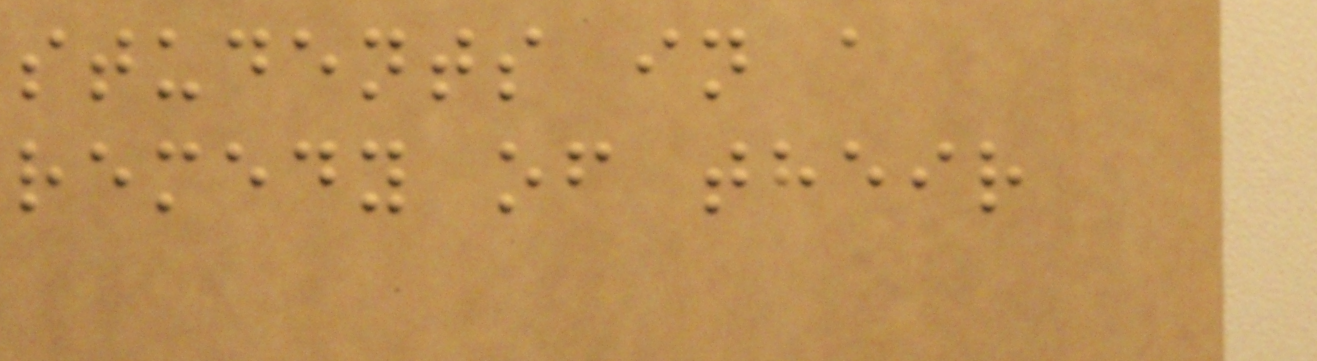students in a
remedy of their
